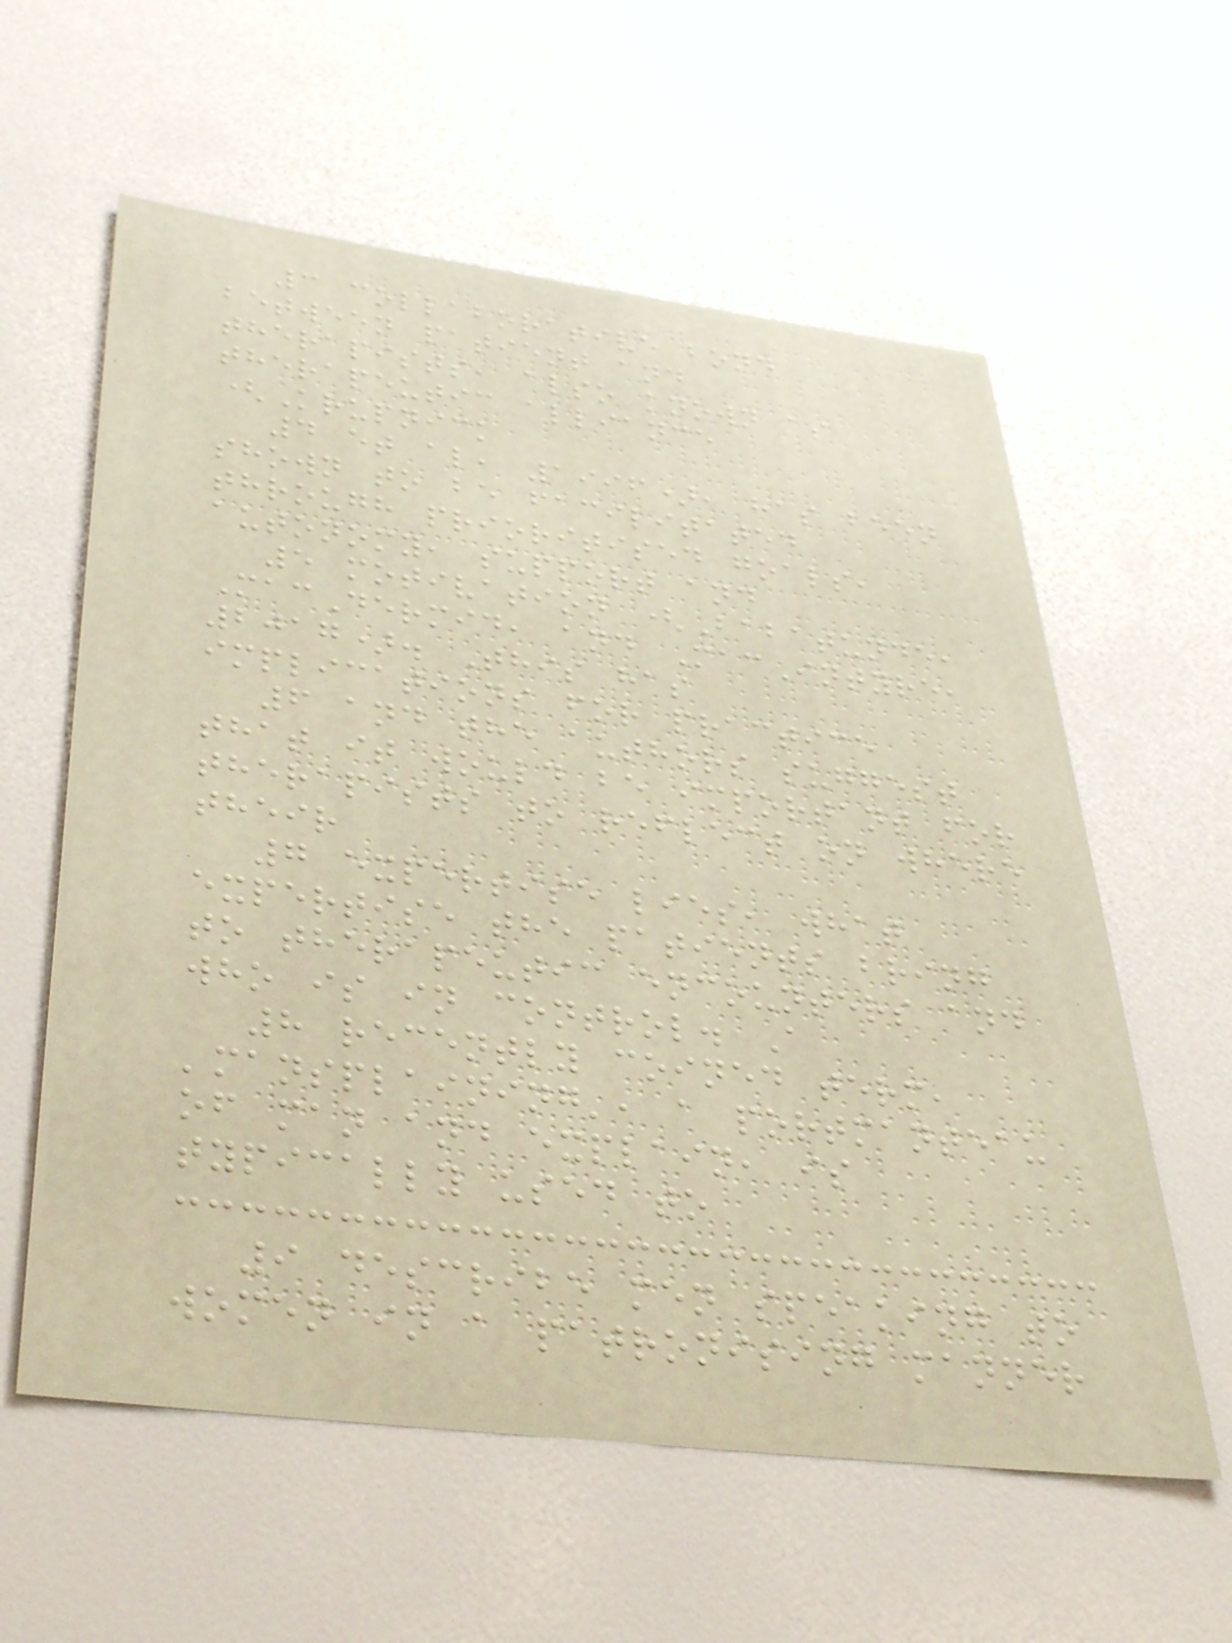3 collaborative bond
between patient and
therapists, also known as
therapeutic alliance
(Krupnick
4 et al, 1996), has been
shown to be facilitated
through prioritised goals,
autonomy, support and
5 motivation (Babatunde,
MacDermid, and MacIntyre,
2017). This has
implications for practice
6 and the authors suggest
that it would be important for
therapists to reflect on where
their
7 expertise lies, what
expertise the patients bring
to therapeutic encounters and
who is in control. A
8 recently coined term,
'mansplaining', a portmanteau
of man and explain, is
typically used to
9 describe men speaking to
women in a patronising manner
